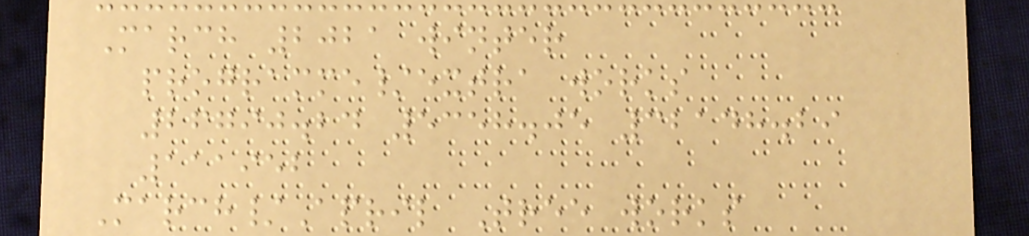March 2021 winter
programme/extra works
26790.24 5358.05 32148.29
111952
March/April Tree works
